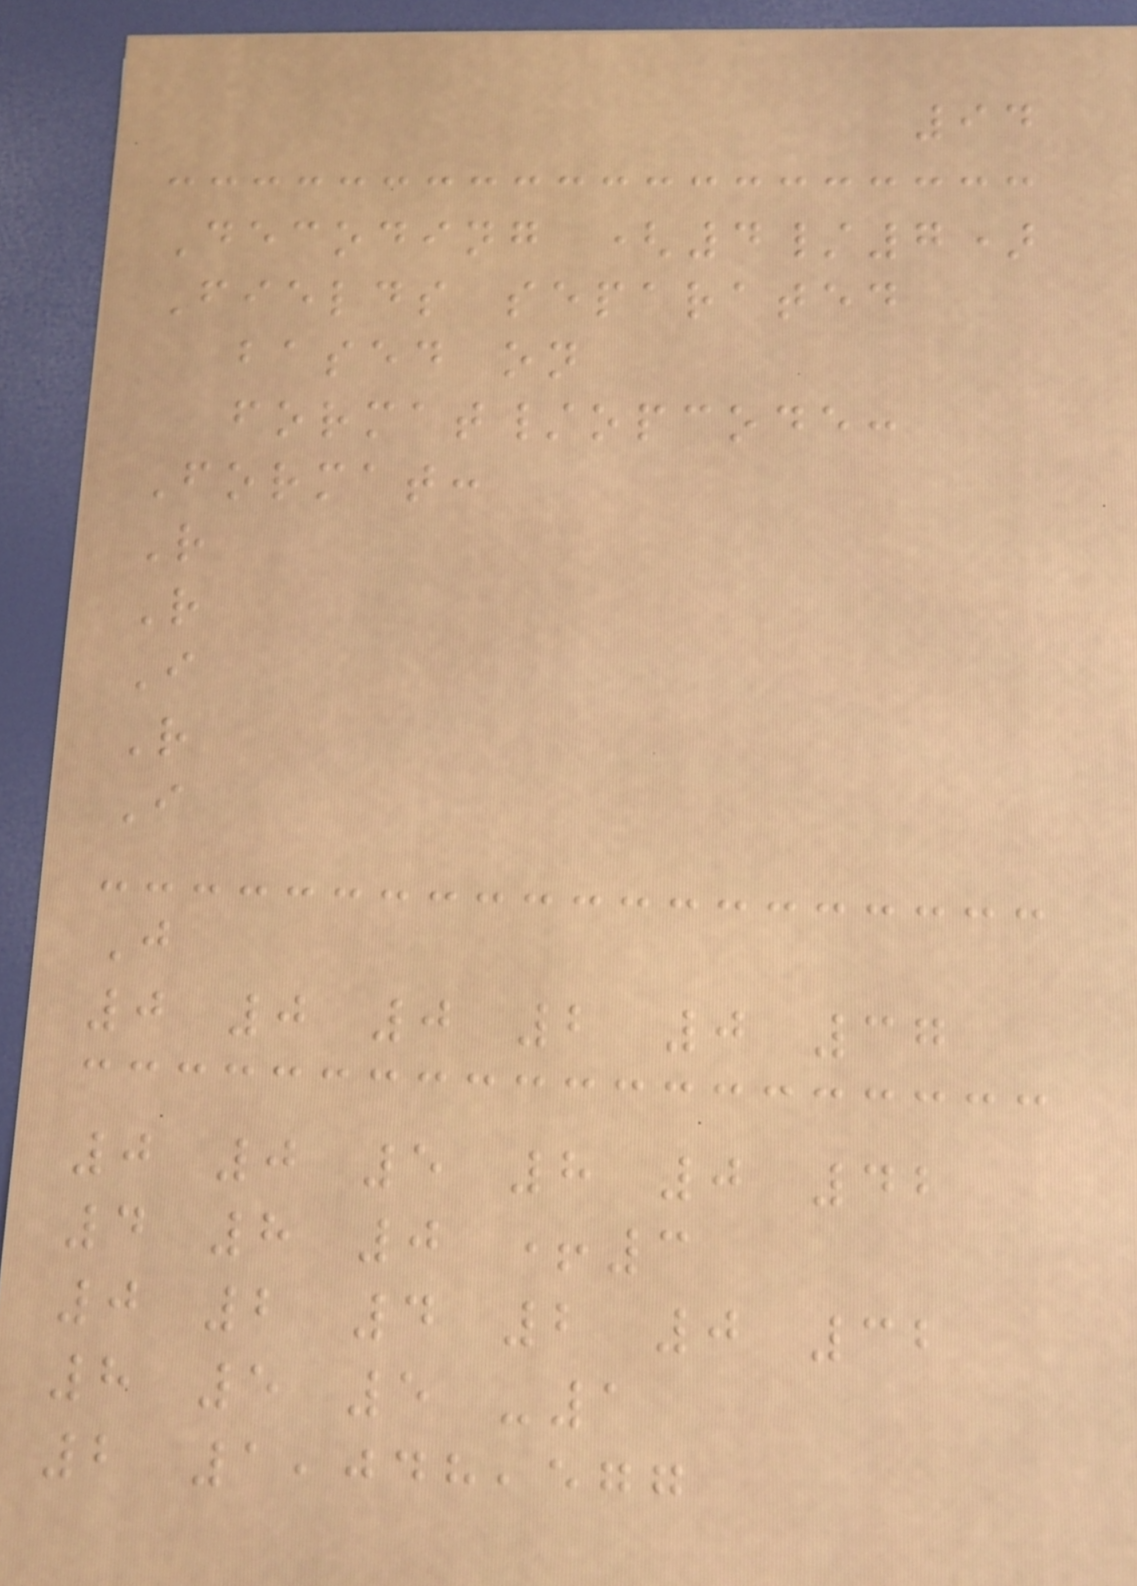94
Decoding (4/7)
Fields separated
based on
format/opcode:
Format:
R
R
I
R
I
J
0 0 0 2 0 37
0 0 5 8 0 42
4 8 0 +3
0 2 4 2 0 32
8 5 5 -1
2 1,048,577
